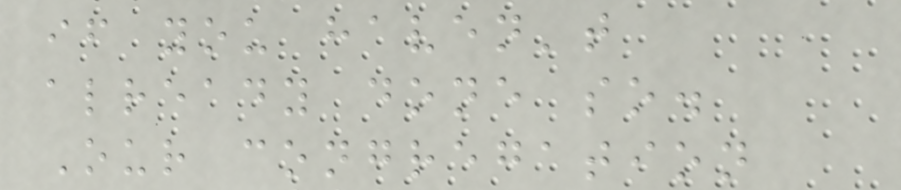if you haven't
already done so.
Our congregation
